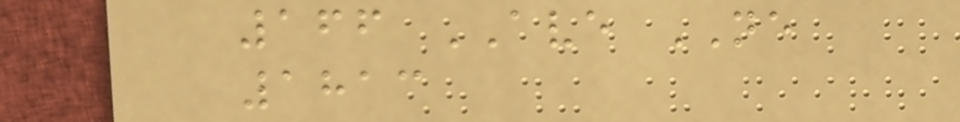166 AVE NE
1813
